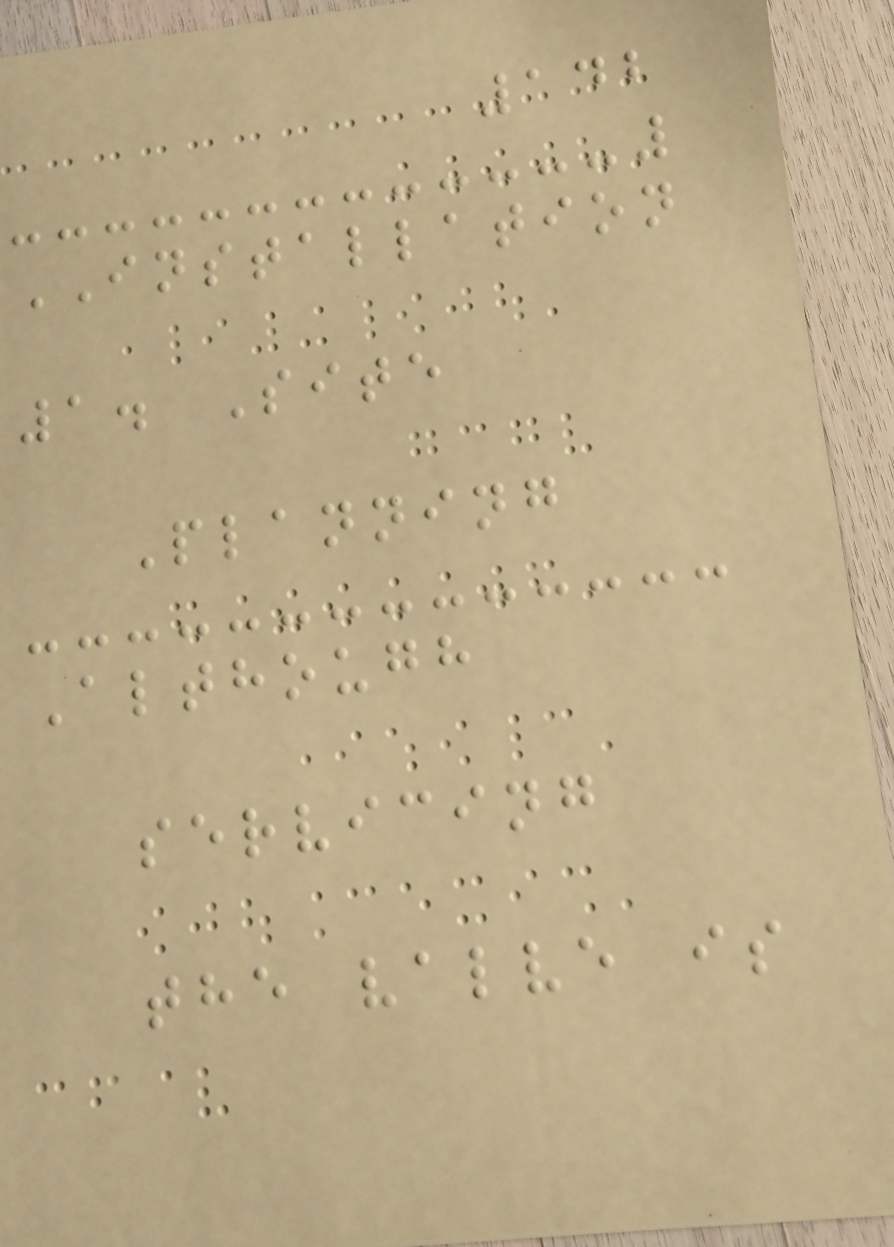142
INSTALLATION
1. Site
Planning
Although
servicing
the valve is
